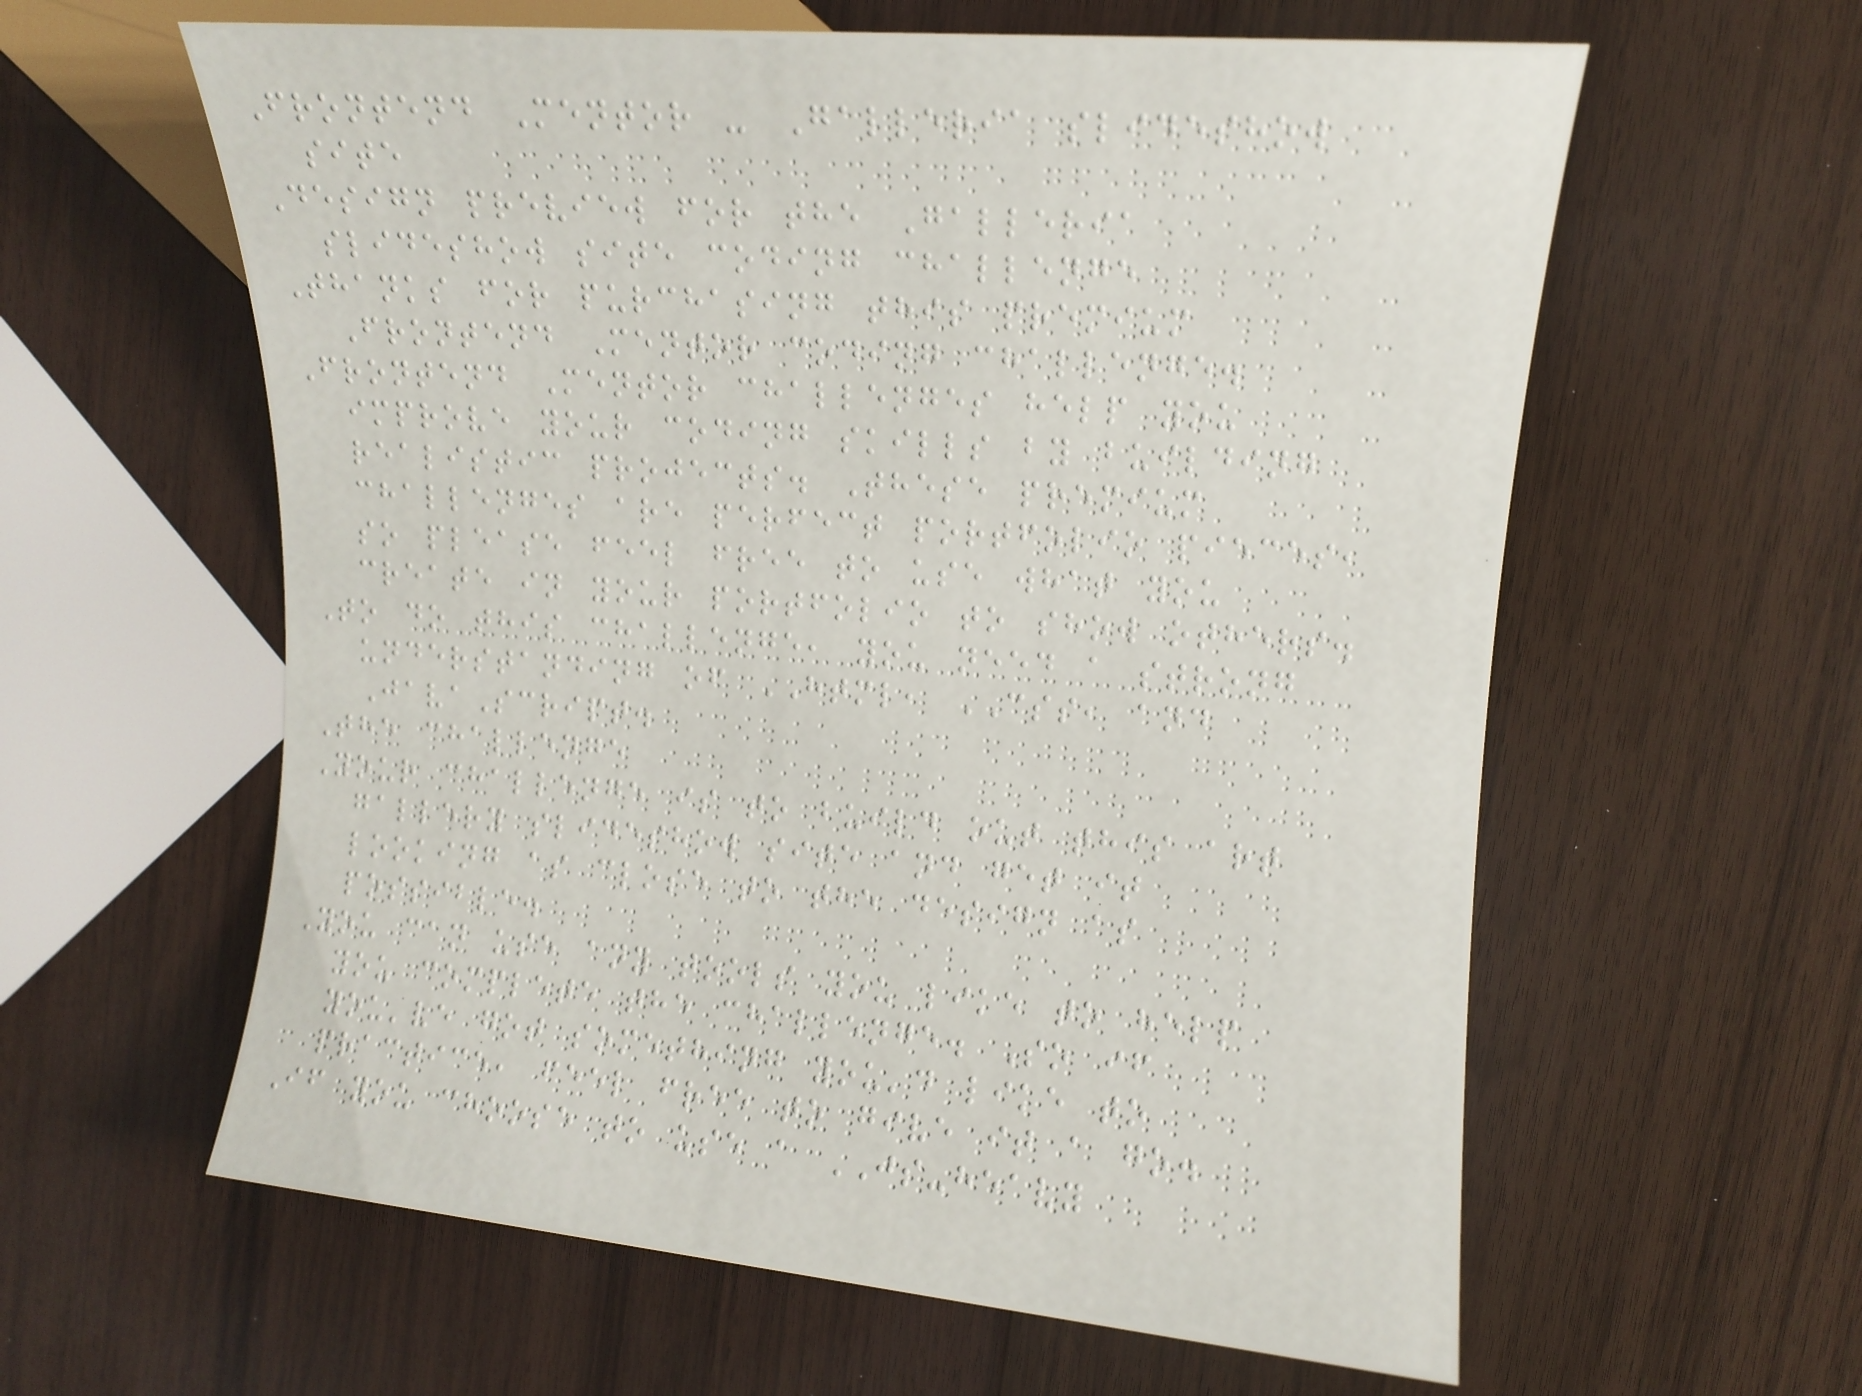Frontend Mentor - Galleria slideshow
site
Design preview for the Galleria
slideshow site coding challenge
Thanks for purchasing this premium
Frontend Mentor coding challenge.
Frontend Mentor challenges help you
improve your coding skills by building
realistic projects. These premium
challenges are perfect portfolio pieces,
so please feel free to use what you
create in your portfolio to show others.
To do this challenge, you need a strong
understanding of HTML, CSS, and
JavaScript.
The challenge
Your challenge is to build out this art
gallery slideshow site and get it
looking as close to the design as
possible.
You can use any tools you like to help
you complete the challenge. So if
you've got something you'd like to
practice, feel free to give it a go.
If you choose to use a JS-heavy
